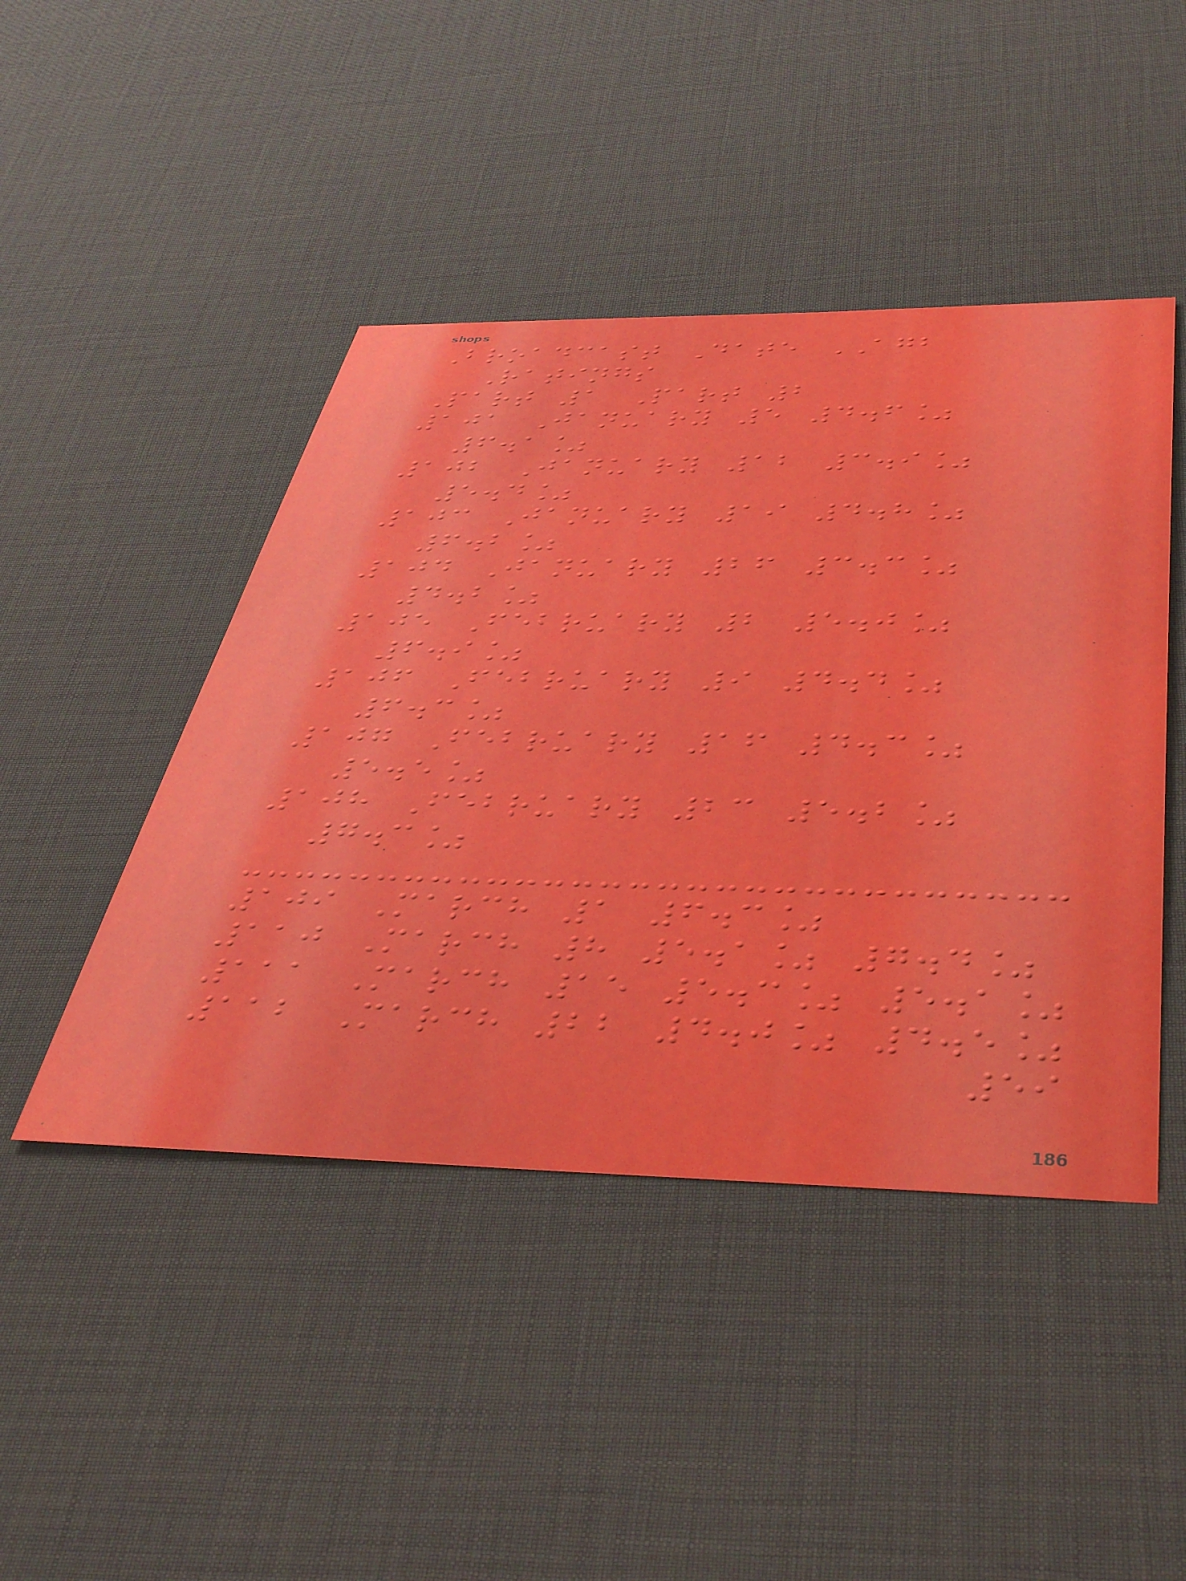Broadcast Date AGB
Ratings
Part 1 Part 2
101 January 5 4.6%
6.1%
102 January 12 3.9%
5.4%
103 January 19 4.8%
6.2%
104 January 26 3.3%
4.2%
105 February 2 5.0%
6.9%
106 February 9 4.4%
6.3%
107 February 16 4.3%
5.5%
108 February 23 5.2%
7.3%
109 March 1 6.3%
110 March 8 5.1% 7.4%
111 March 15 5.3% 5.1%
112 March 22 4.0% 4.5%
59
